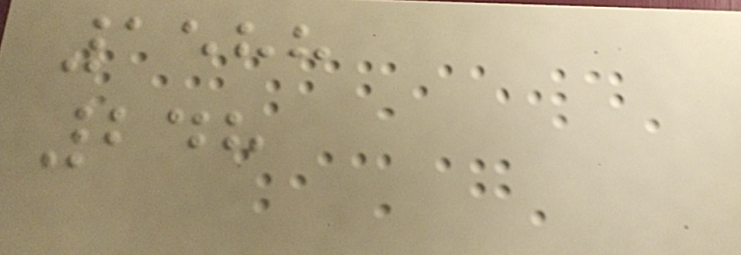1588
248
